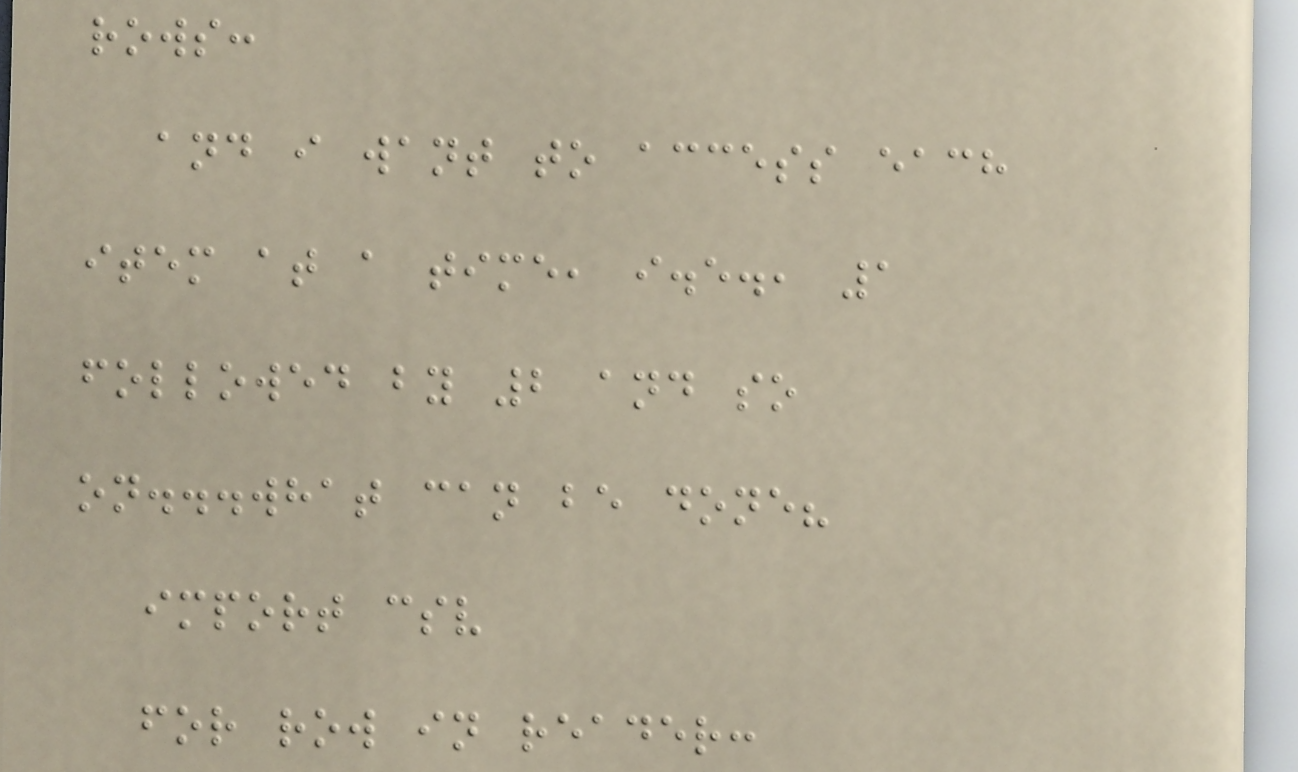rows:
and i want to access each
item at a time, i.e., 1
followed by 2 and so
on...what can be done?
import csv
for row in reader:
